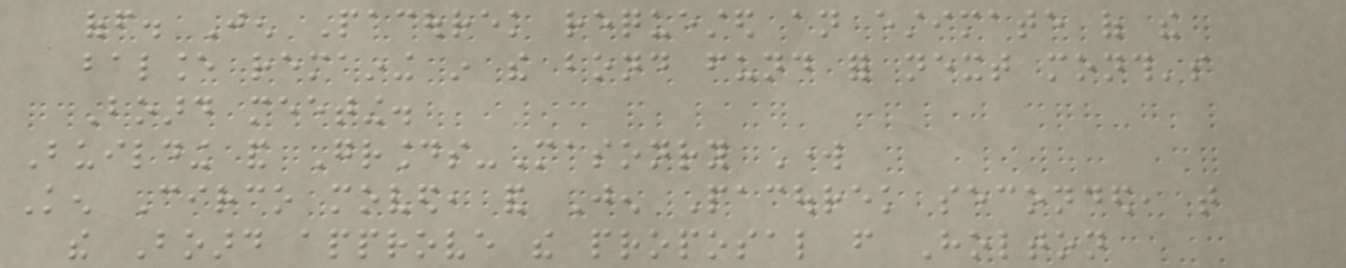off. Jen Pacourek requested an estimate of the
balance remaining in the bond fund for next month's
Board meeting.
Building and Grounds-Masonry Work
Ken Circo moved, and Jen Pacourek seconded, that
the Board approve the proposal from Holton
